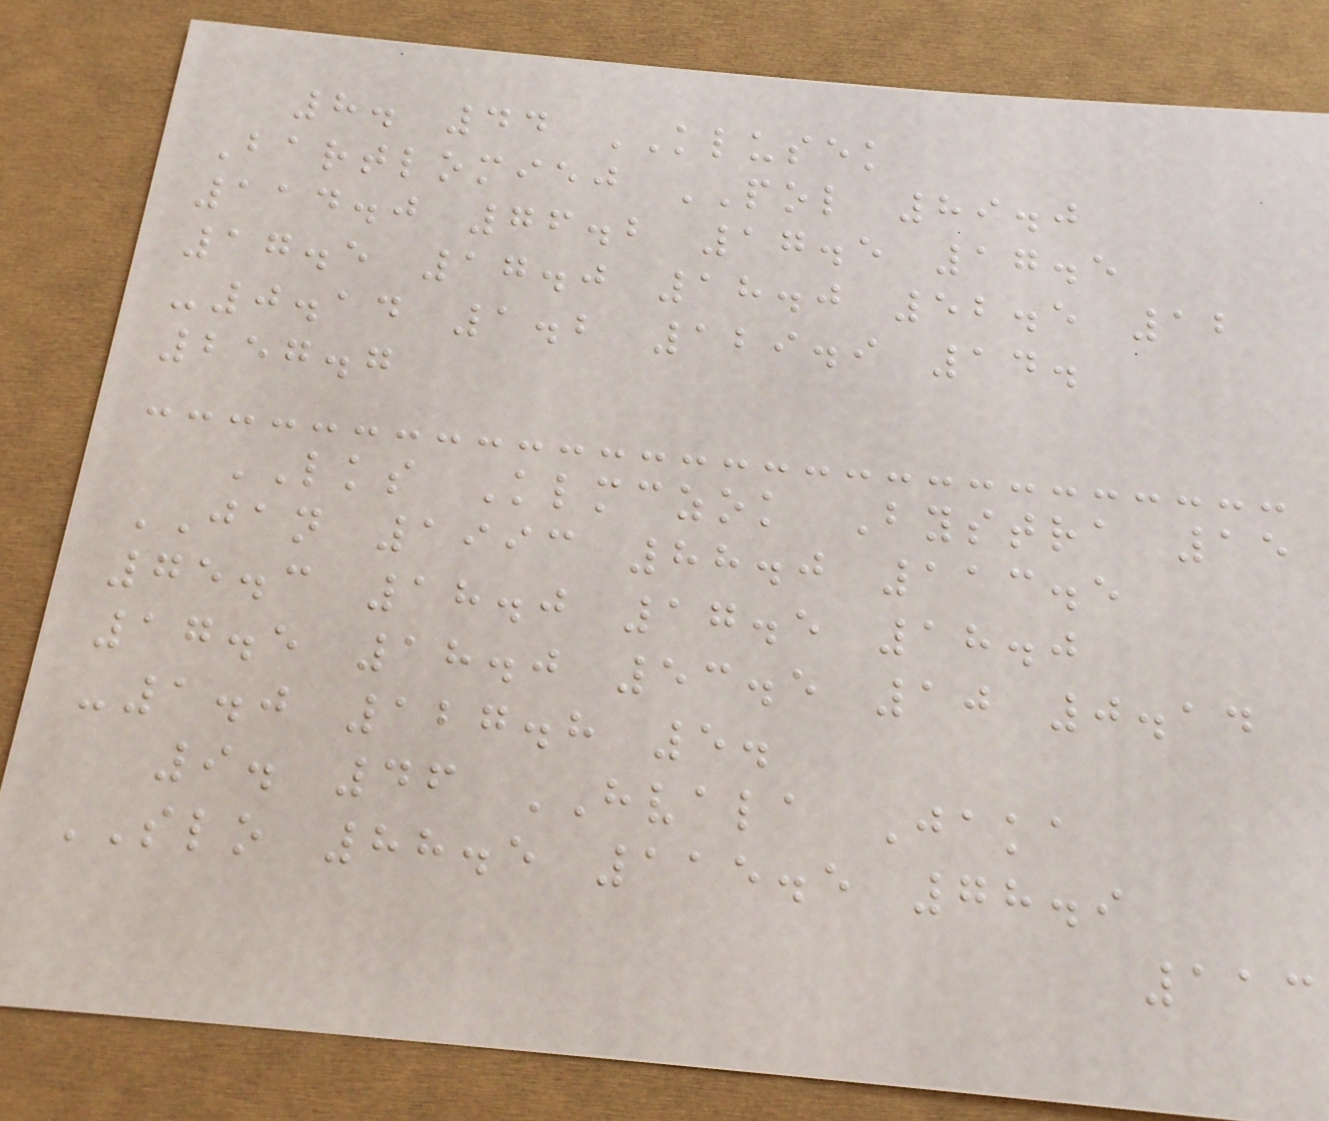8. 44 KLUSEK
Bartlomiej POL 89.0
114.0 76.2 17.5 17.5
17.5 17.0 18.0 52.5 12
-0.14 1.2 129.9 14.
257.7
LKS Klmczok Bystra 15
JAN 1993 88.0 113.5
75.3 18.0 17.5 18.0
17.5 18.0 53.5 10 0.14
-1.0 127.8 5.
9. 46 HVALA Jaka
SLO 88.5 115.5 78.9
113
